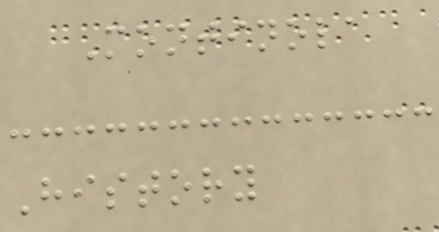Montinola
History
